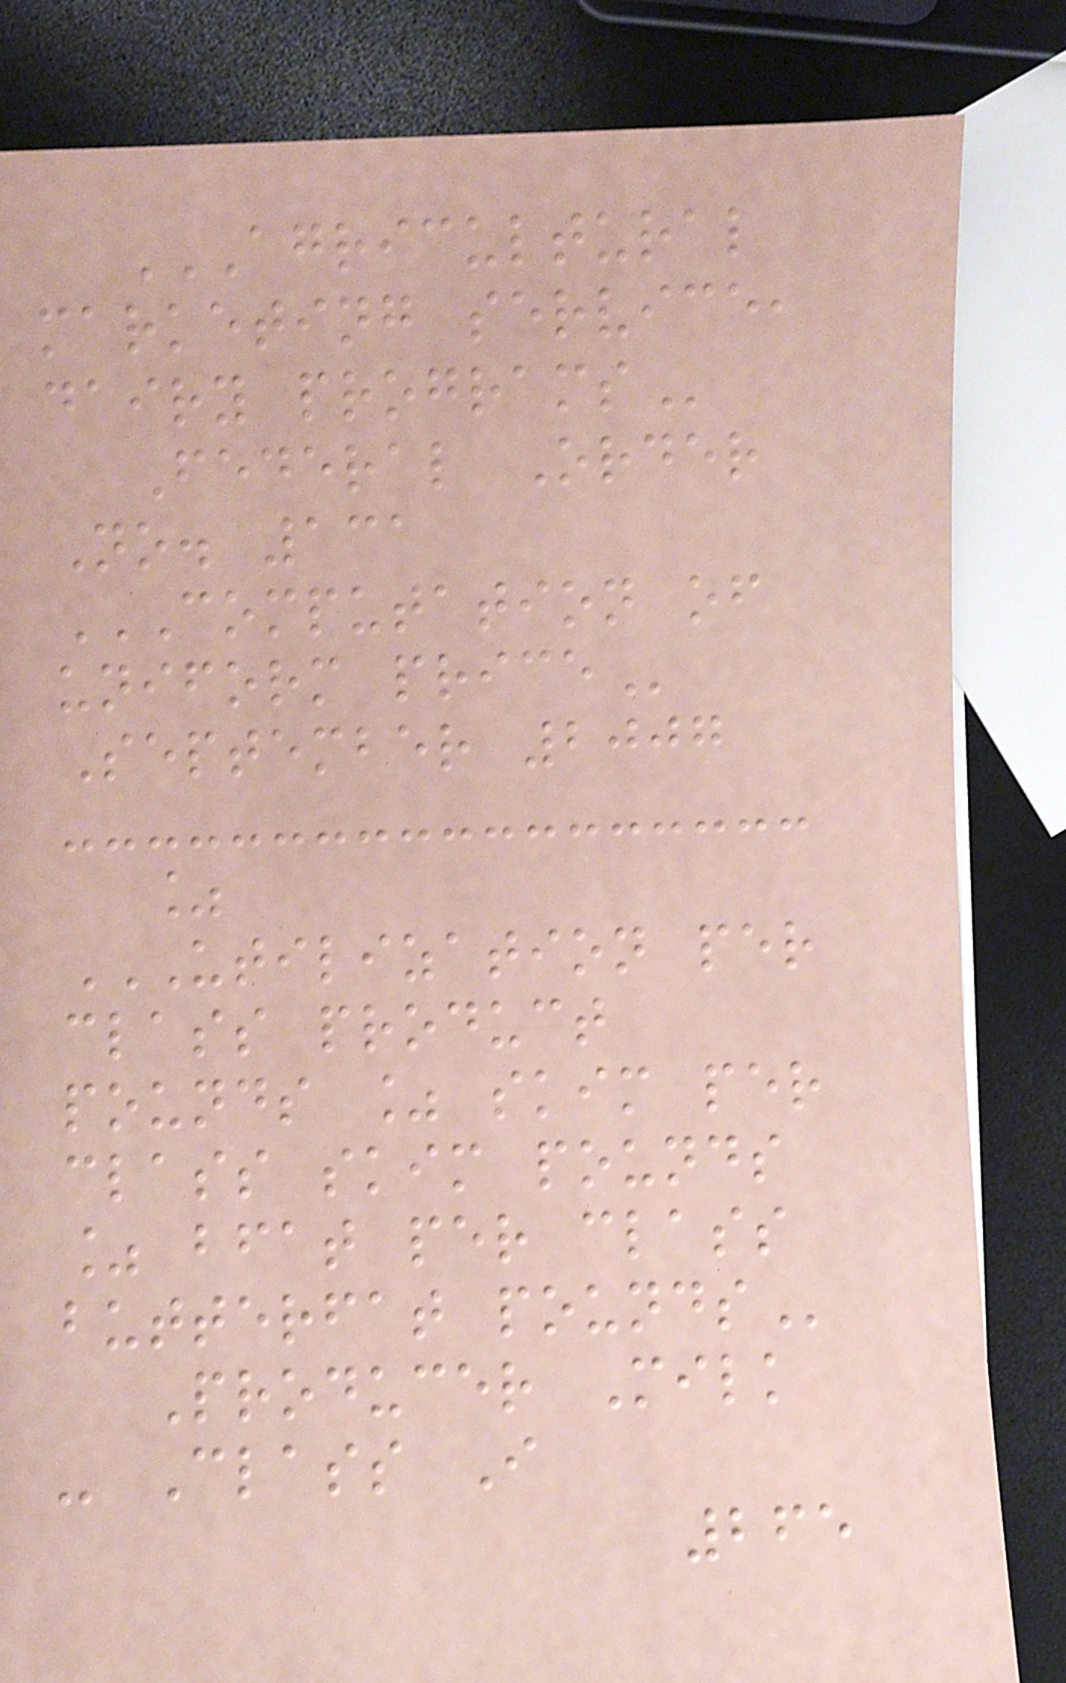AGRICULTURAL
MARKETING SERVICE,
DAIRY PROGRAMS
Federal Order
No. 131
COMPUTATION OF
UNIFORM PRICE
September 2007
%
UTILIZATION PER
CLASS PRODUCT
POUNDS % SKIM PER
CLASS SKIM POUNDS
% BFAT PER CLASS
BUTTERFAT POUNDS
Producer Milk
- Class I
265
